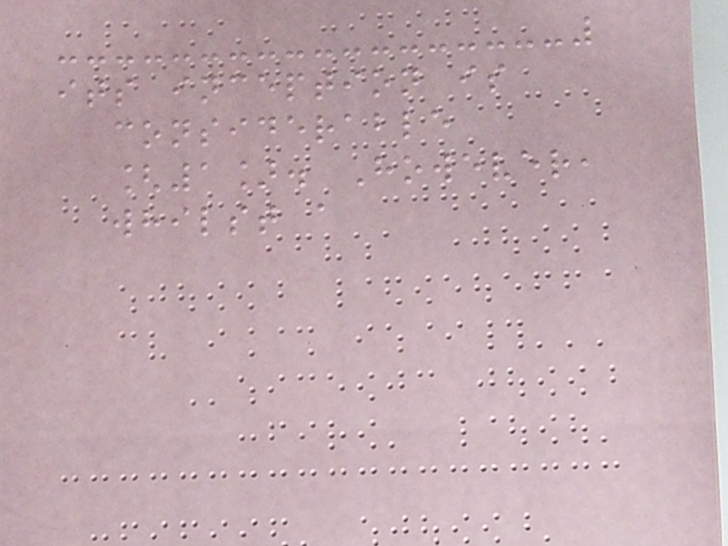its inception is
considerable
[1]. However,
whilst a
